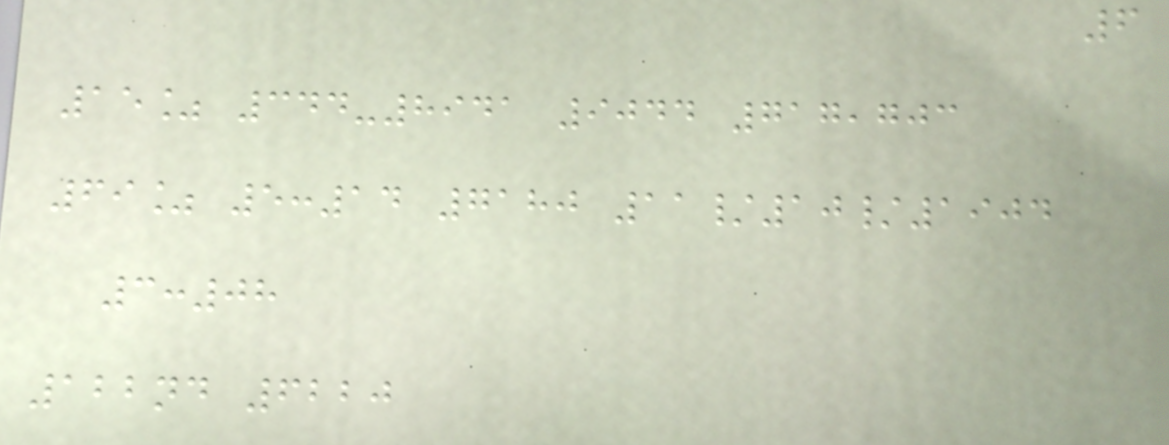6
15% 344-8941 9044 717,703
69% 5:14 7180 11/10/1904
3:08
122nd 6220
